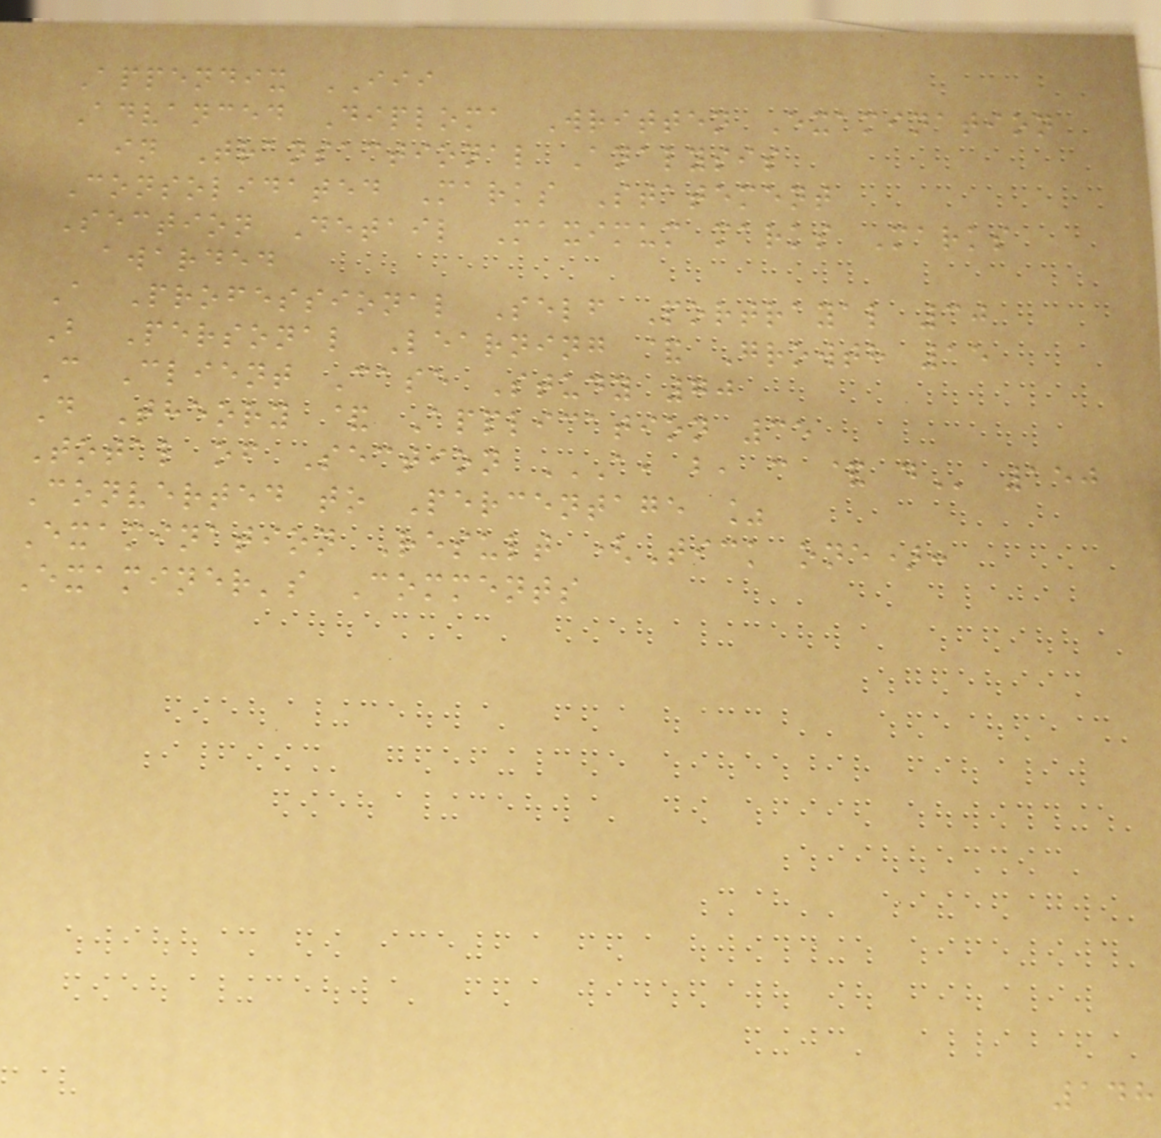Appendix III
Advanced Diploma Written Examination
in Transactional Analysis
Consolidated Marks Statement
Section Detail Maximum marks Marks
awarded
A Professional Self Portrayal 30
B Personal Learning & Growth 15
C Client Case Study 70
D Theory & Application 35
Total of Section A, B, C & D 150
Converted to Percentage %
Examination Result (Tick one):
Examiner's Comments
148
